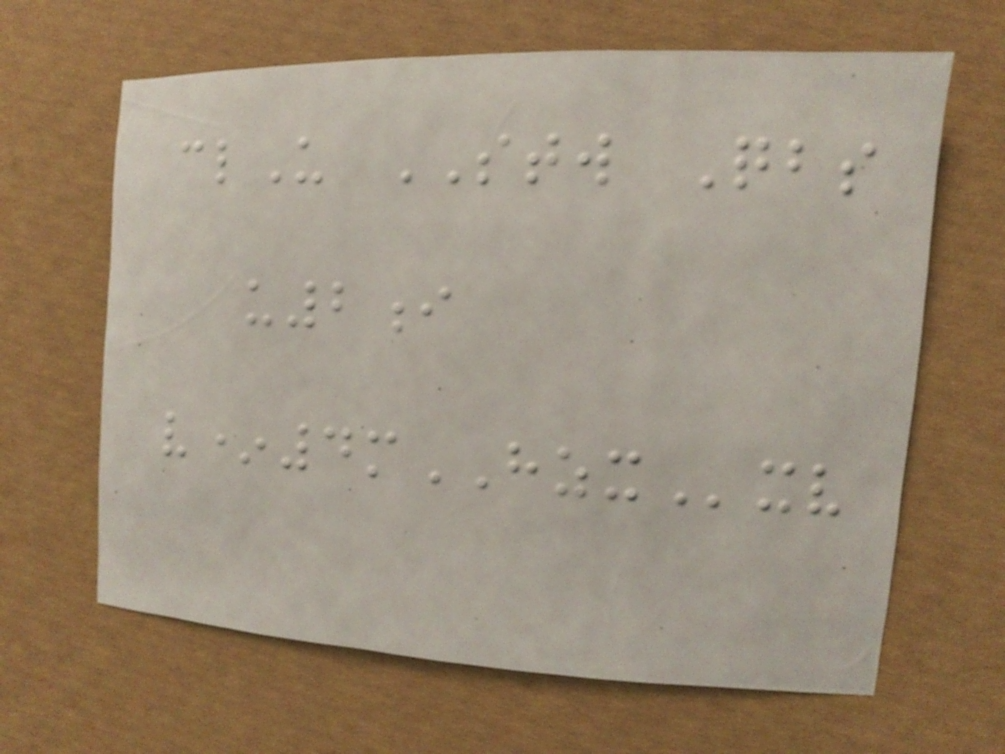clU STW Qbs
u2i
v*4mHZXxv
